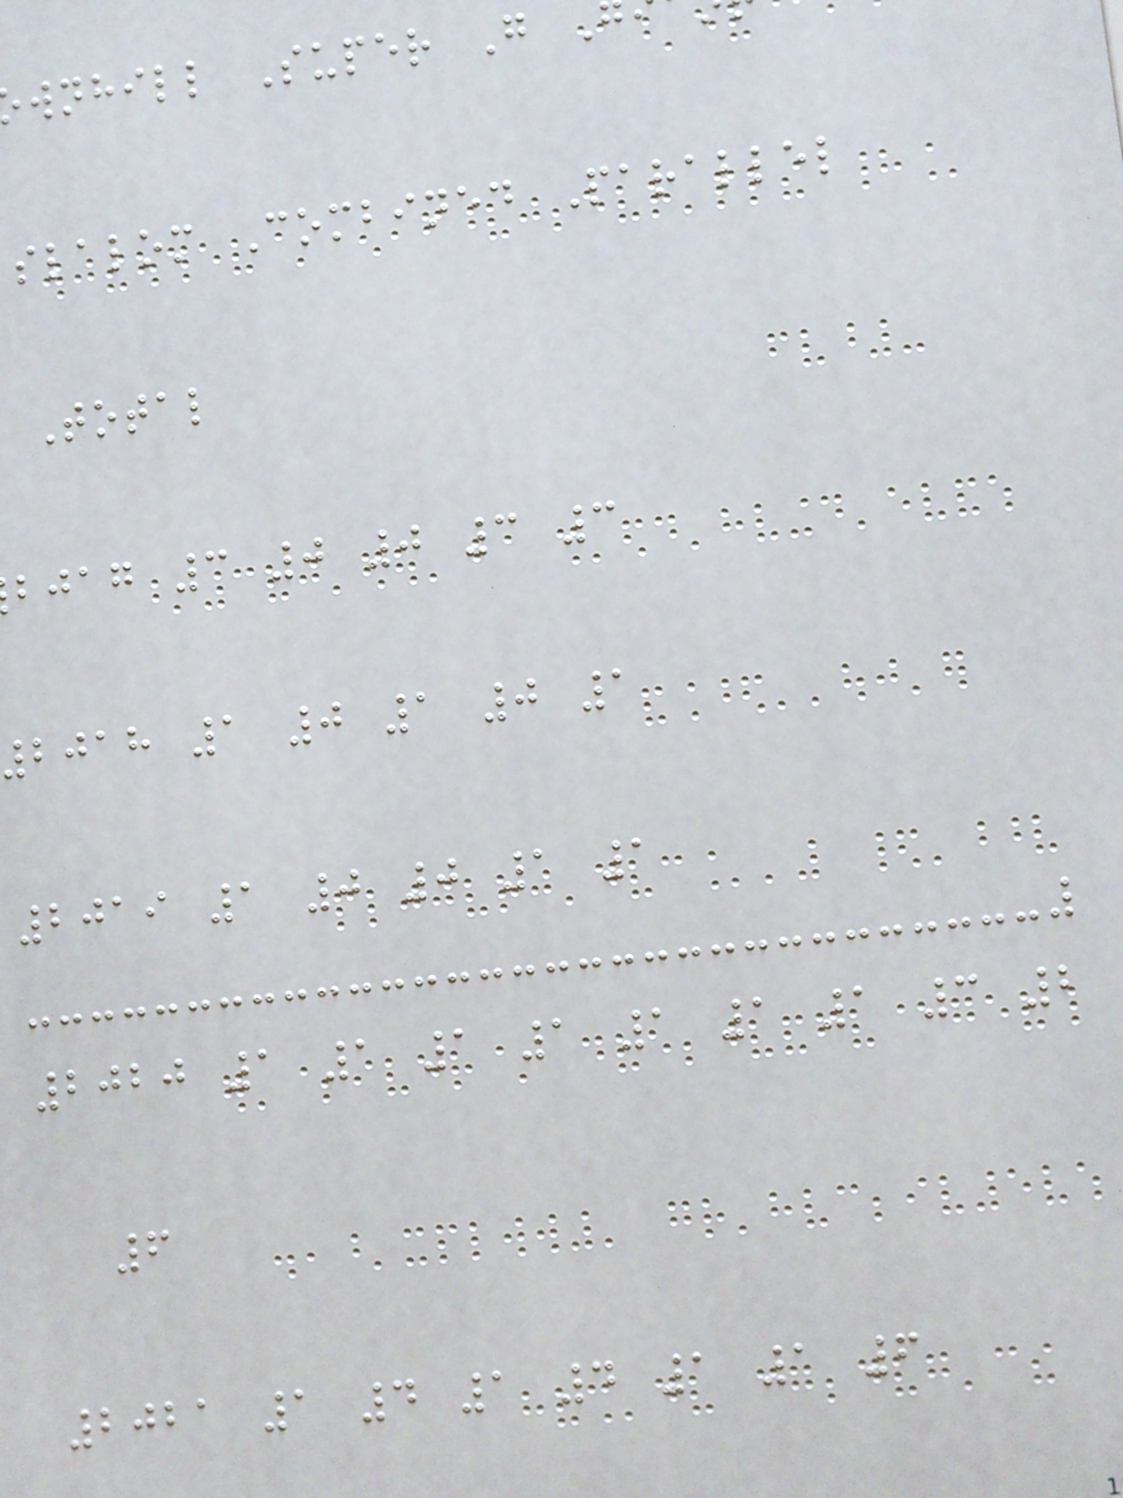wnhill Super G
slalom Combined Parallel
Total
bjag 3 0 0 3 3
bjah 1 0 1 0 1
2019 1 0 0 1 1
2020 1 1 1 1 1 1 1 3 2
6
2021 1 4 1 4 1 1 6
